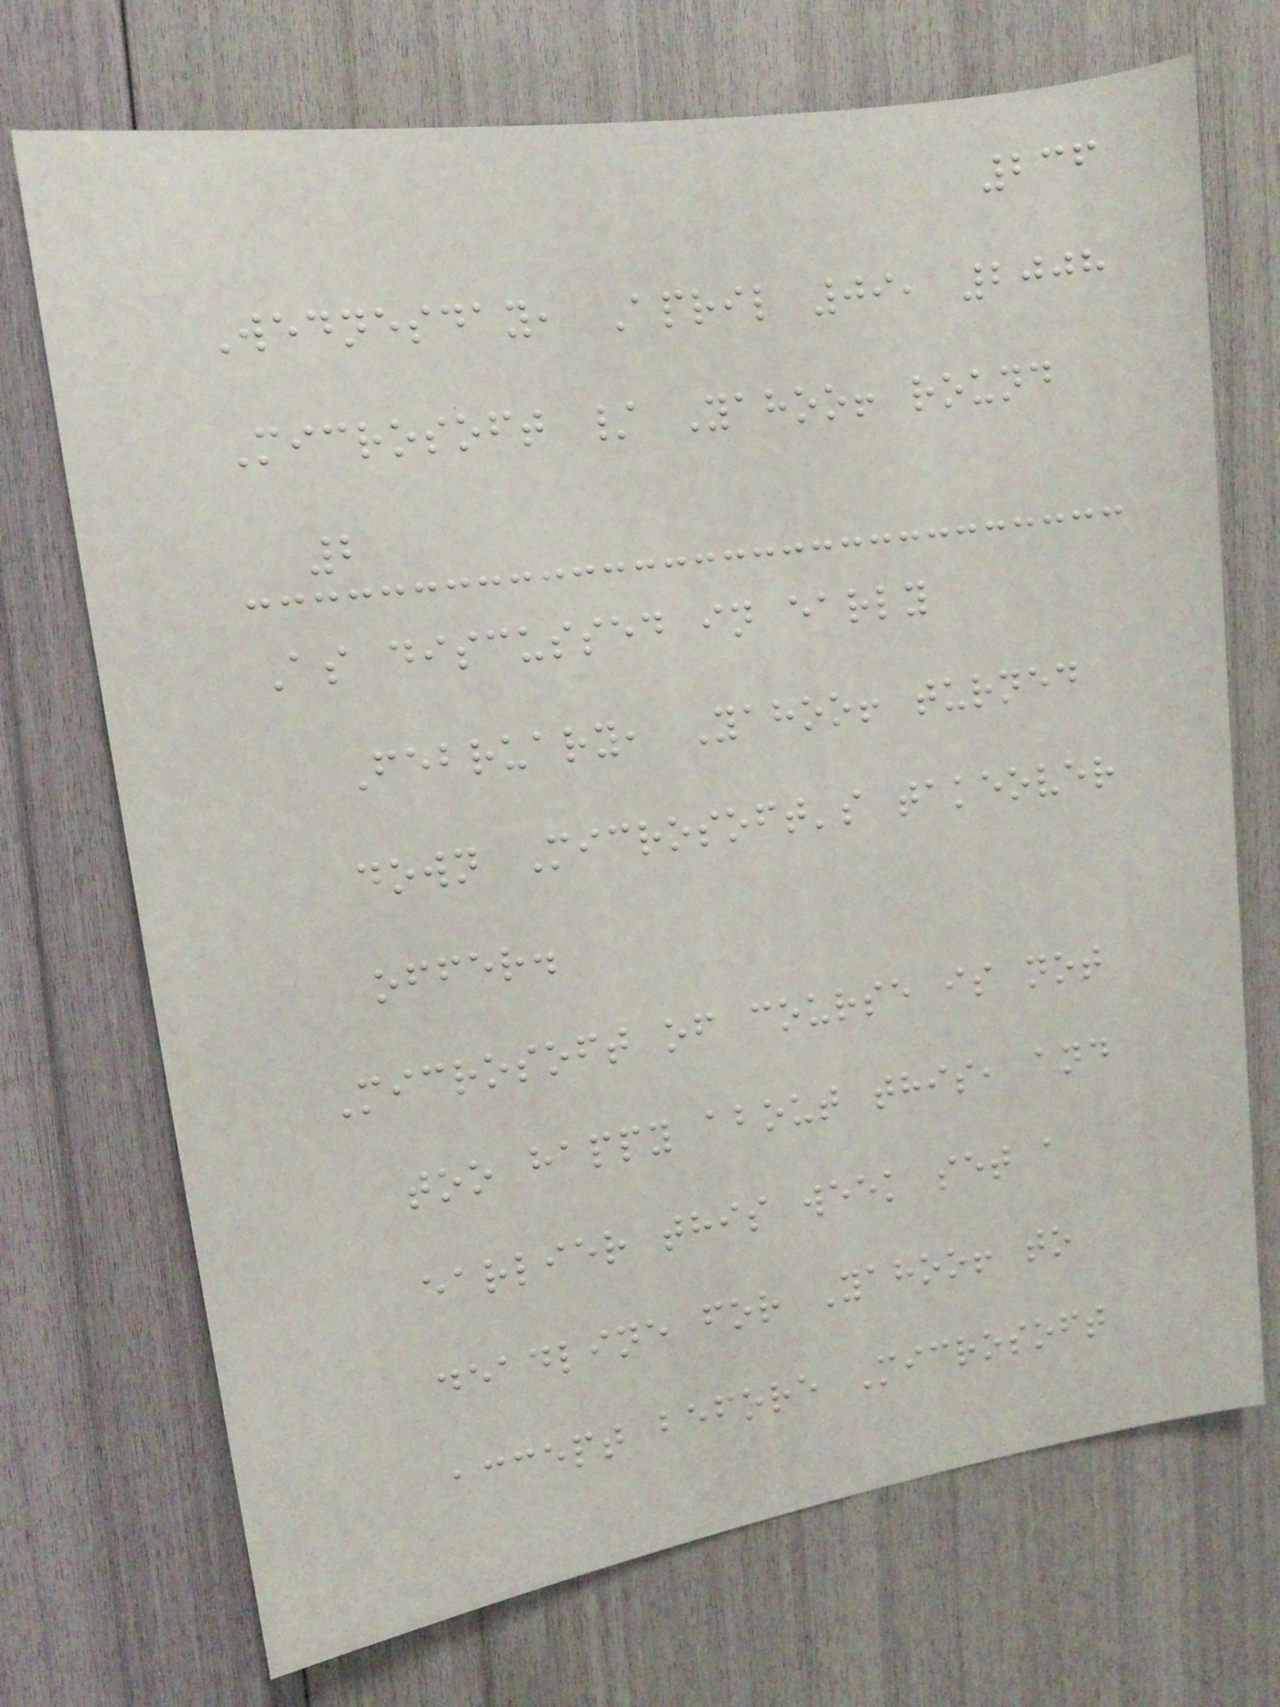236
Wednesday, April 09, 2008
Microsoft / Yahoo! round
2
As discussed in early
February, Yahoo! turned
down Microsoft's takeover
offer.
Microsoft of course is not
too happy about this, and
earlier this week set a
deadline for Yahoo! to
accept before Microsoft
